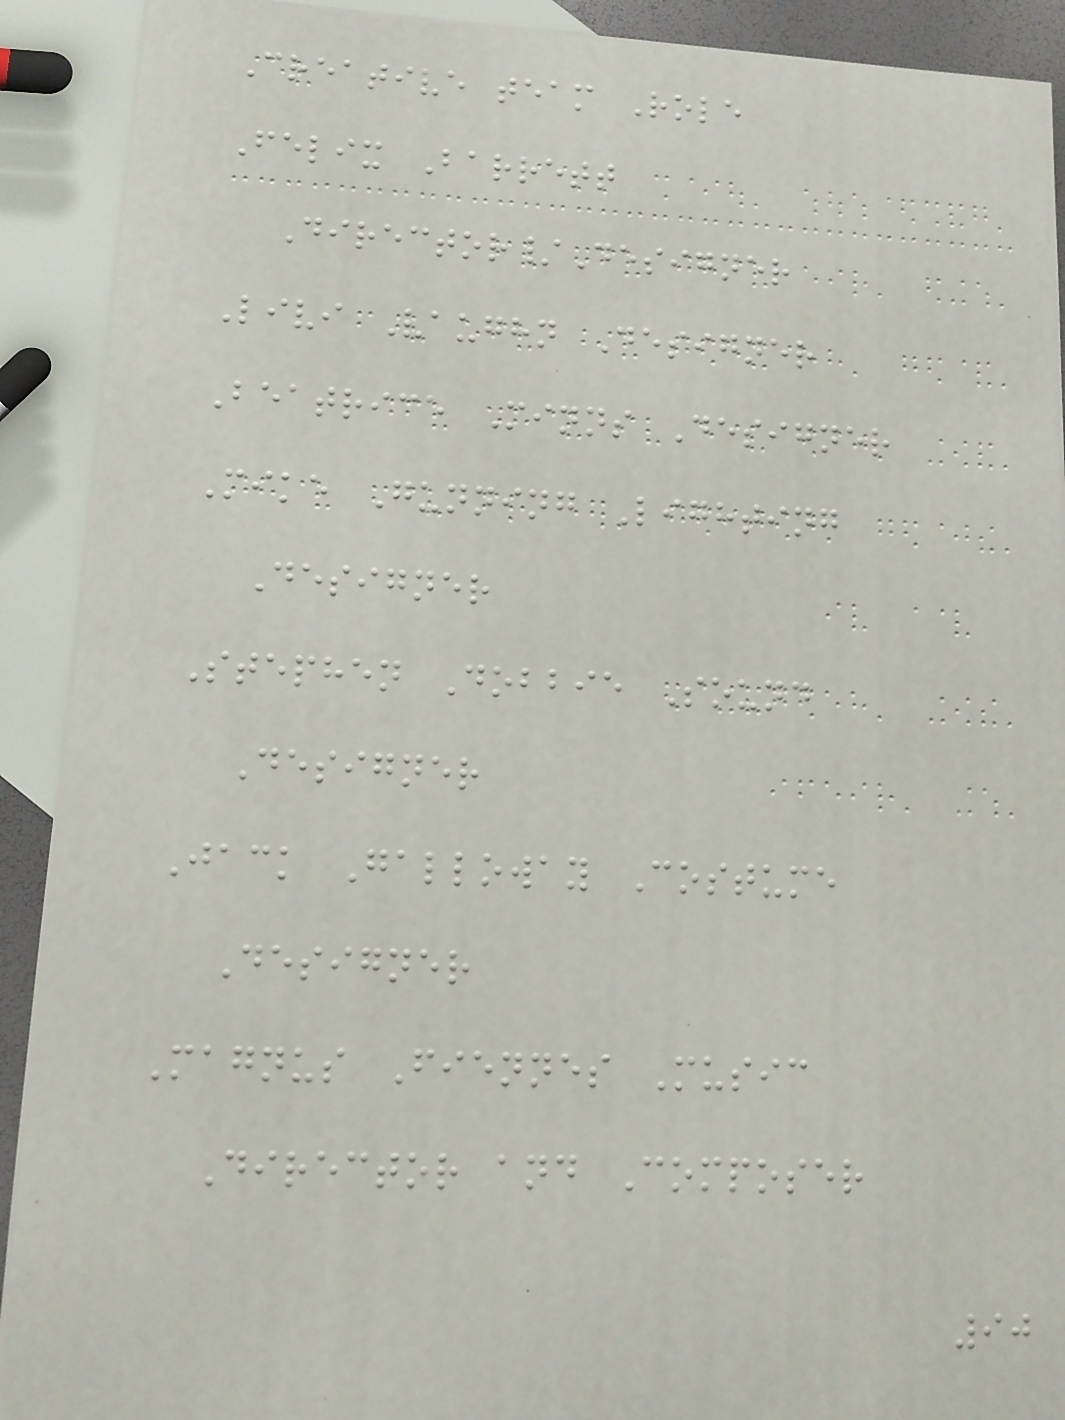Creative team Role
Felix Barrett
Director/Designer
Livi Vaughn Designer
Beatrice Minns Designer
Mike Gunning Lighting
Designer
Stephen Dobbie Sound
Designer
Jack Galloway Costume
Designer
Magnus Fiennes Music
Director and Composer
90
